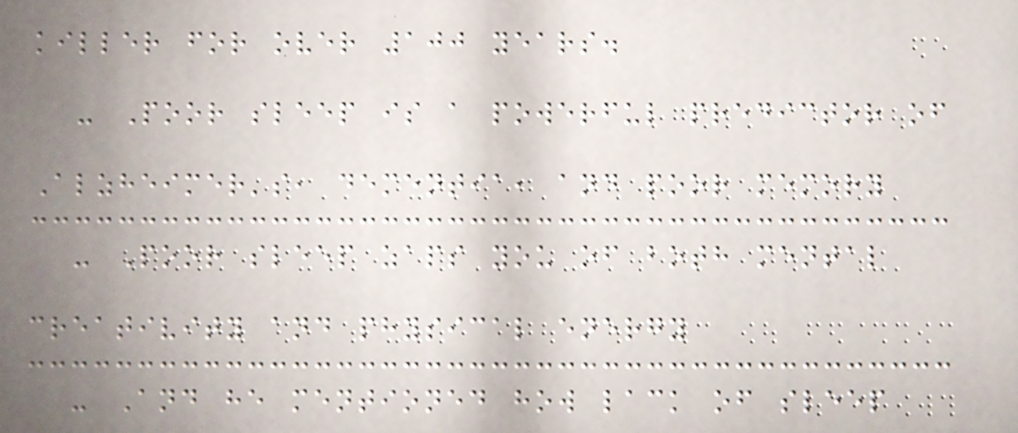killer for over 100 years.
- Poor sleep is a powerful predictor of
Alzheimer's, dementia, and poor memory
- Poor sleep zaps you of both mental
creativity and physical energy
- And he mentioned how lack of sleep
